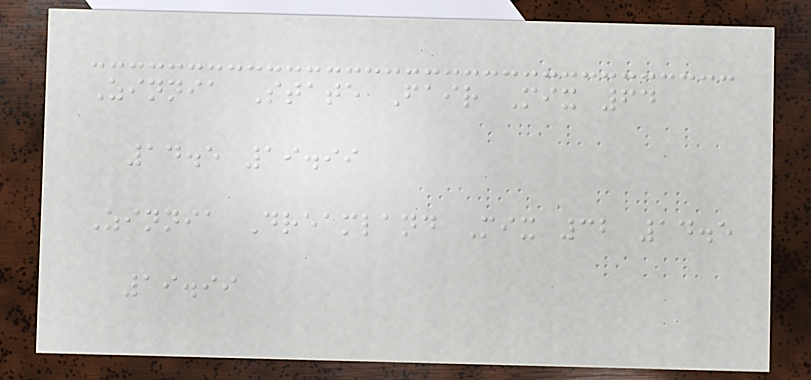Zinnia State Fair Mix 64
14.5 19.99
Zinnia Dreamland Mix 32 14.5
19.99
